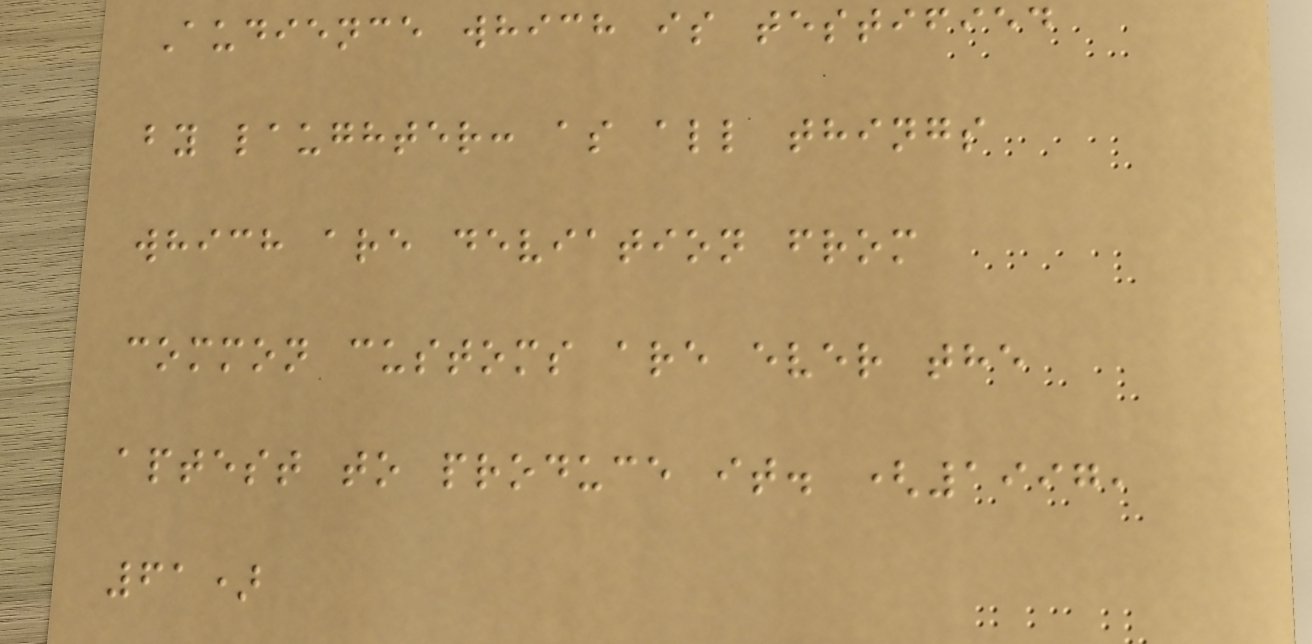Audience which is testified
by laughter: as all things
which are deviation from
common customs are ever the
aptest to produce it. (1997,
61)
